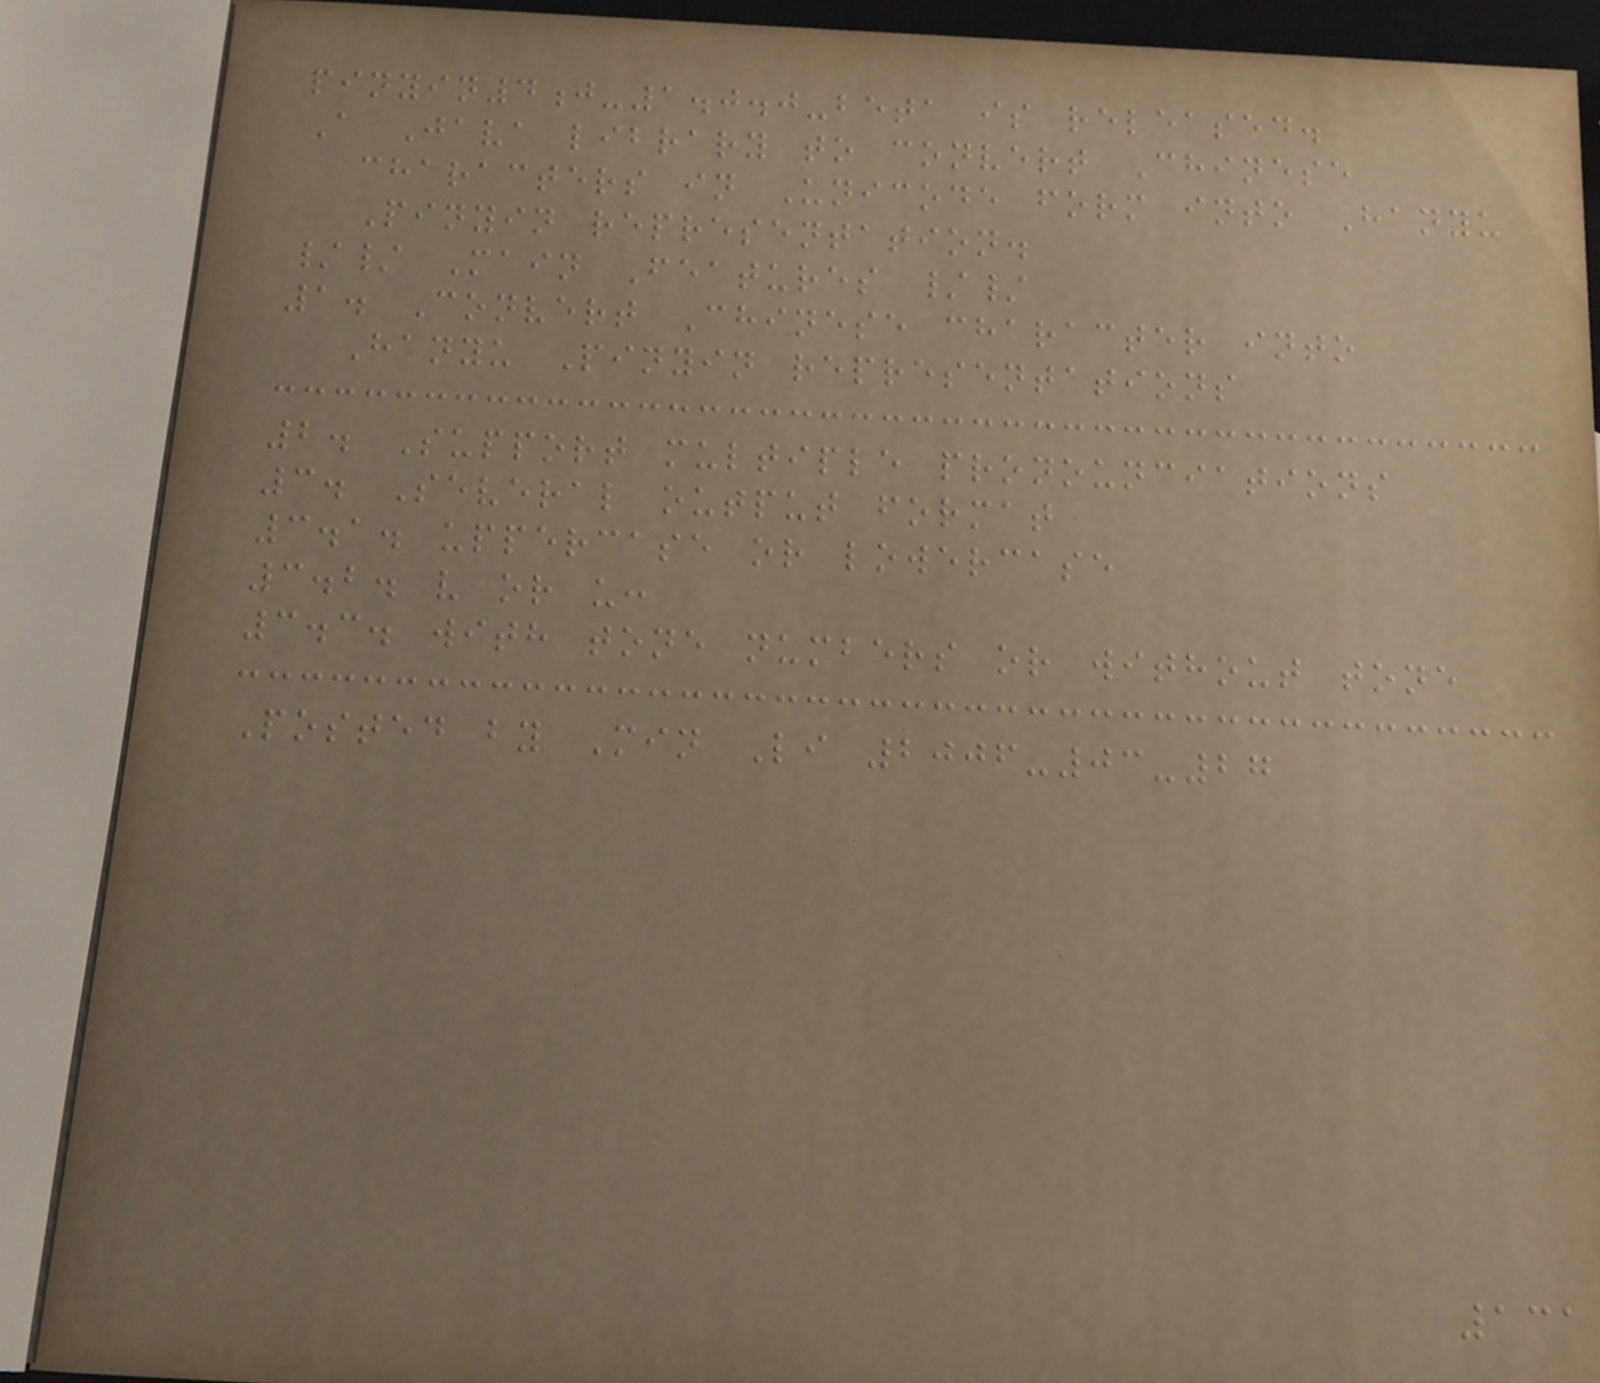pinyin4j-1.0.0-beta is released.
A Java library to convert Chinese
characters in Unicode form into Hanyu
Pinyin representation.
// Main Features //
1. Convert Chinese character into
Hanyu Pinyin representations
2. Support multiple pronounciations
3. Several output format
3.1. uppercase or lowercase
3.2. v or u:
3.3. with tone numbers or without tone
Posted by Min Li 2006-03-27
131
